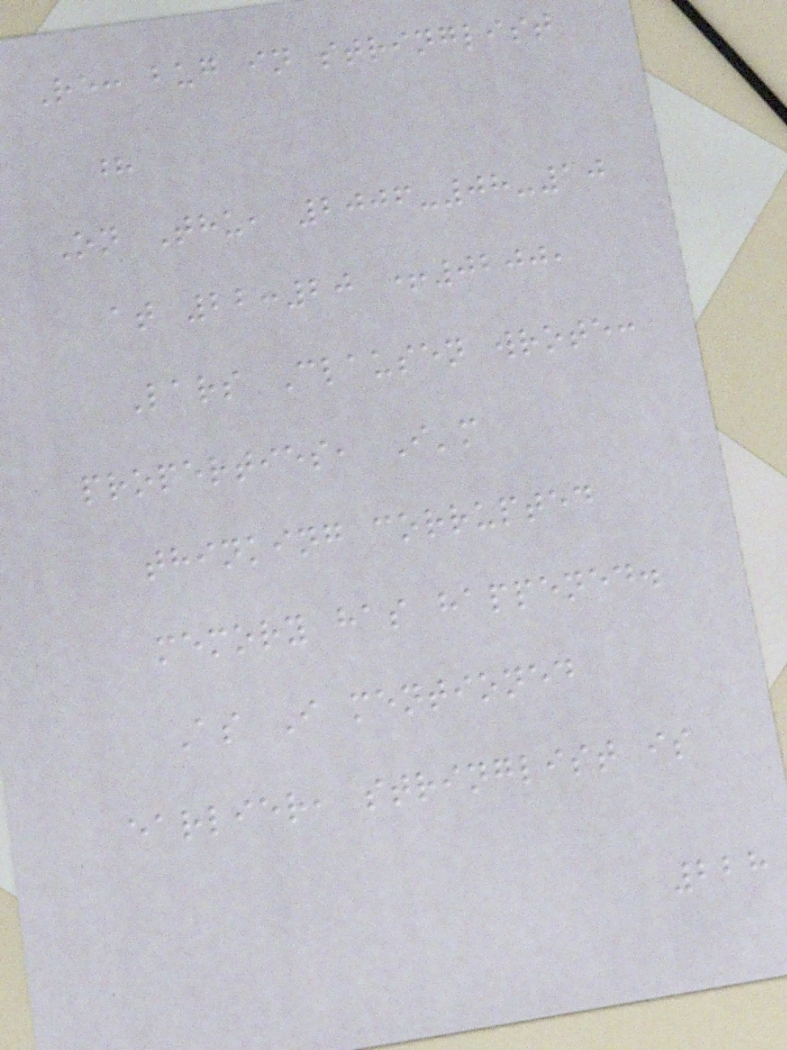Re: bug in stringlist
?
On Thu, 2006-08-10
at 22:20 +0200,
Lars Clausen wrote:
properties, I'm
thinking corrupted
memory has happened.
As I mentioned
earlier, stringlist is
228
